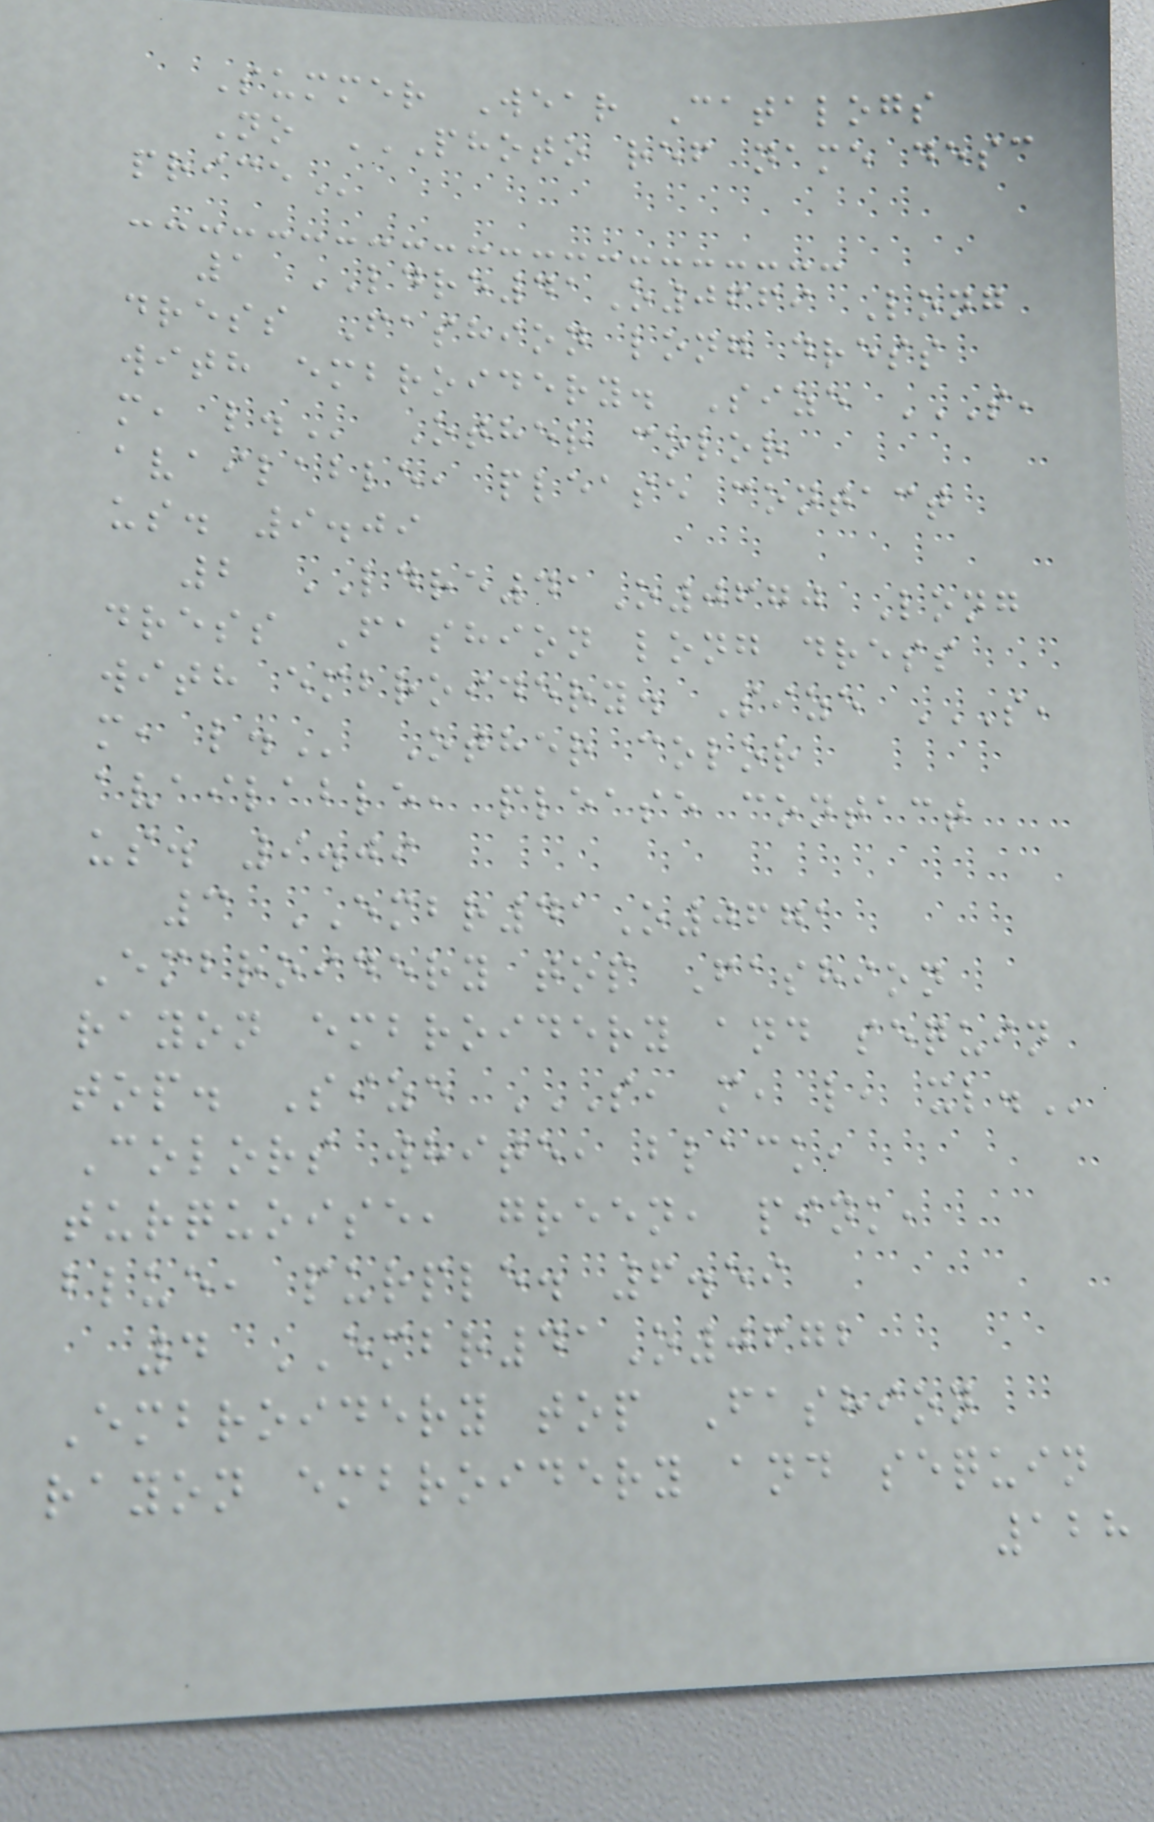Summer Wear Catalogs
No PHOTO REF NAME DESC
PRICE
1 LDRE41O0669 Long
dress Fashion long dress
with embroidery. Size S,
M, L. Other color
available, please contact
us. 9.09
2 LDRE41O0670 Long
dress Fashion long dress
with embroidery. Size S,
M, L. Other color
available, please contact
us. 9.09
3 EMBR41O0671
Embroidery top Fashion
rayon embroidery and sequin
top. Size S, M, L, XL.
Colors white, black,
turquoise, green, pink,
blue, purple. 6.59
4 EMBR41O0672
Embroidery top Fashion
rayon embroidery and sequin
128
